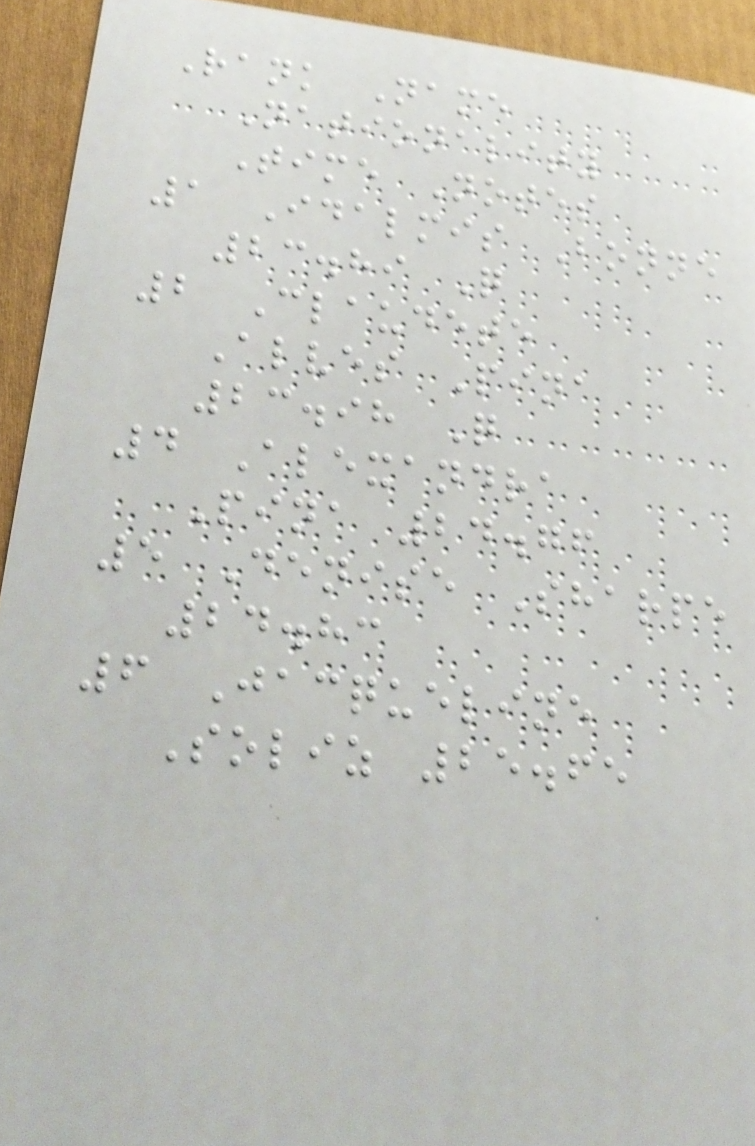Rank Name
Nationality
Time Notes
1 Idalmis Bonne
23.89 Q
2 Claudete
Alves Pina
23.98 Q
4 Alexandra
Pina 24.76
5 Denise Sharpe
24.83
6 Jacqueline
Soliz 25.65
